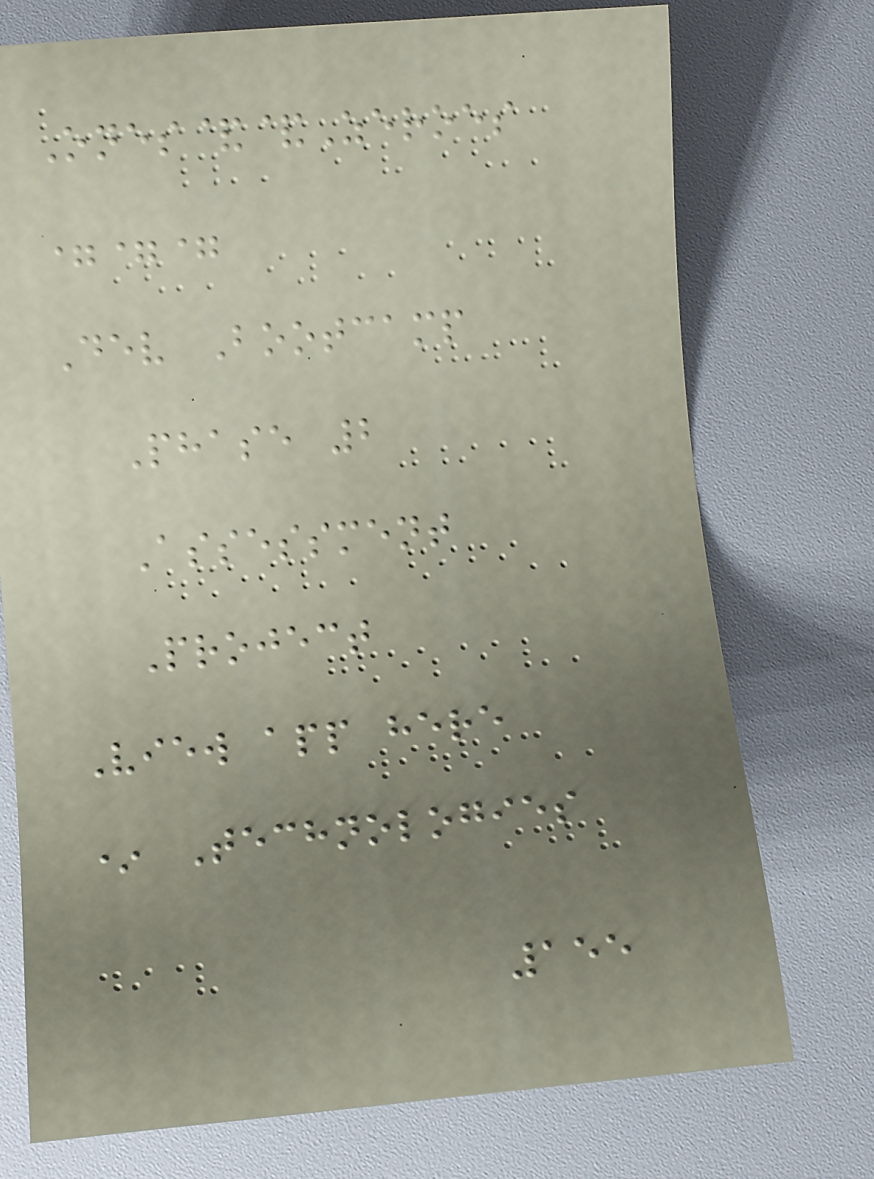Ones&&Zeroes
===
Dev Bootcamp
Phase 2
Assessment
Project
View app here
* Technologies
155
